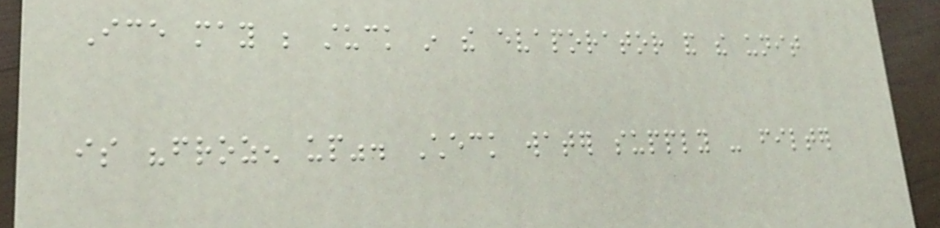Ice may be stuck in the evaporator and the unit
is "frozen up". Check water supply - filter
